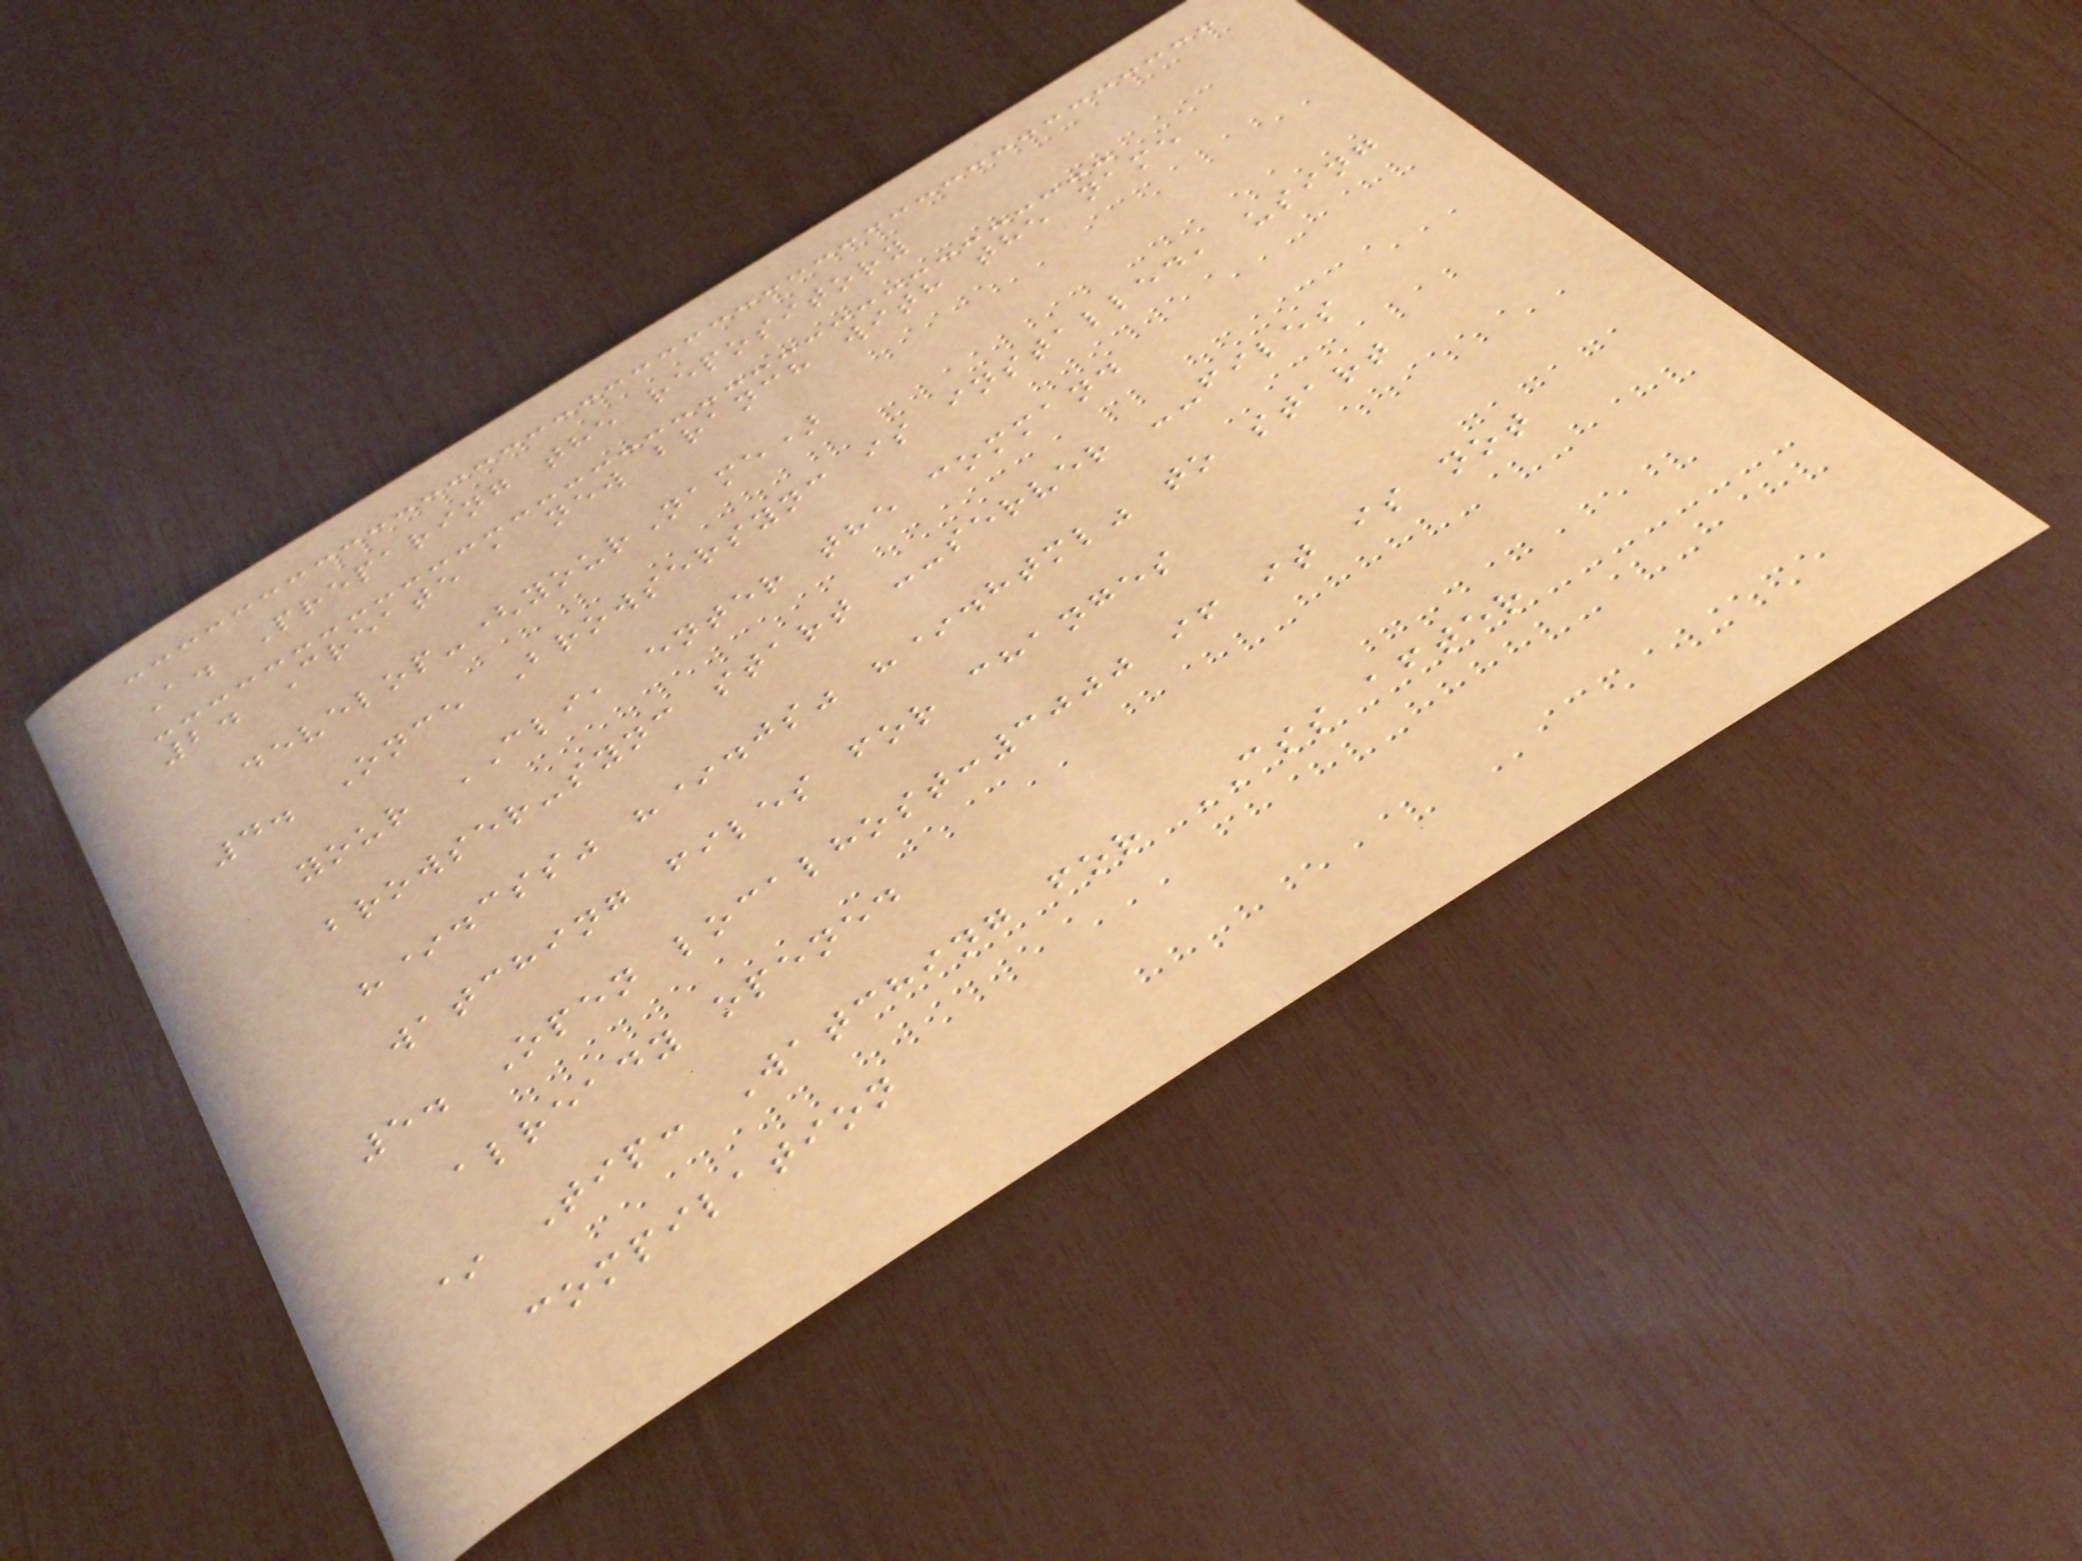A. Preparing the repository
2. Create a new branch with the name
develop-(yourName)
4. Once Browsersync is installed, using
your CLI, enter the command
browser-sync start --server --files
"*.css" "*.js" "*.html" to start
watching files for changes
5. Open localhost:3000 if it is not
already opened
* Tip: Watching for CSS after
compilation
